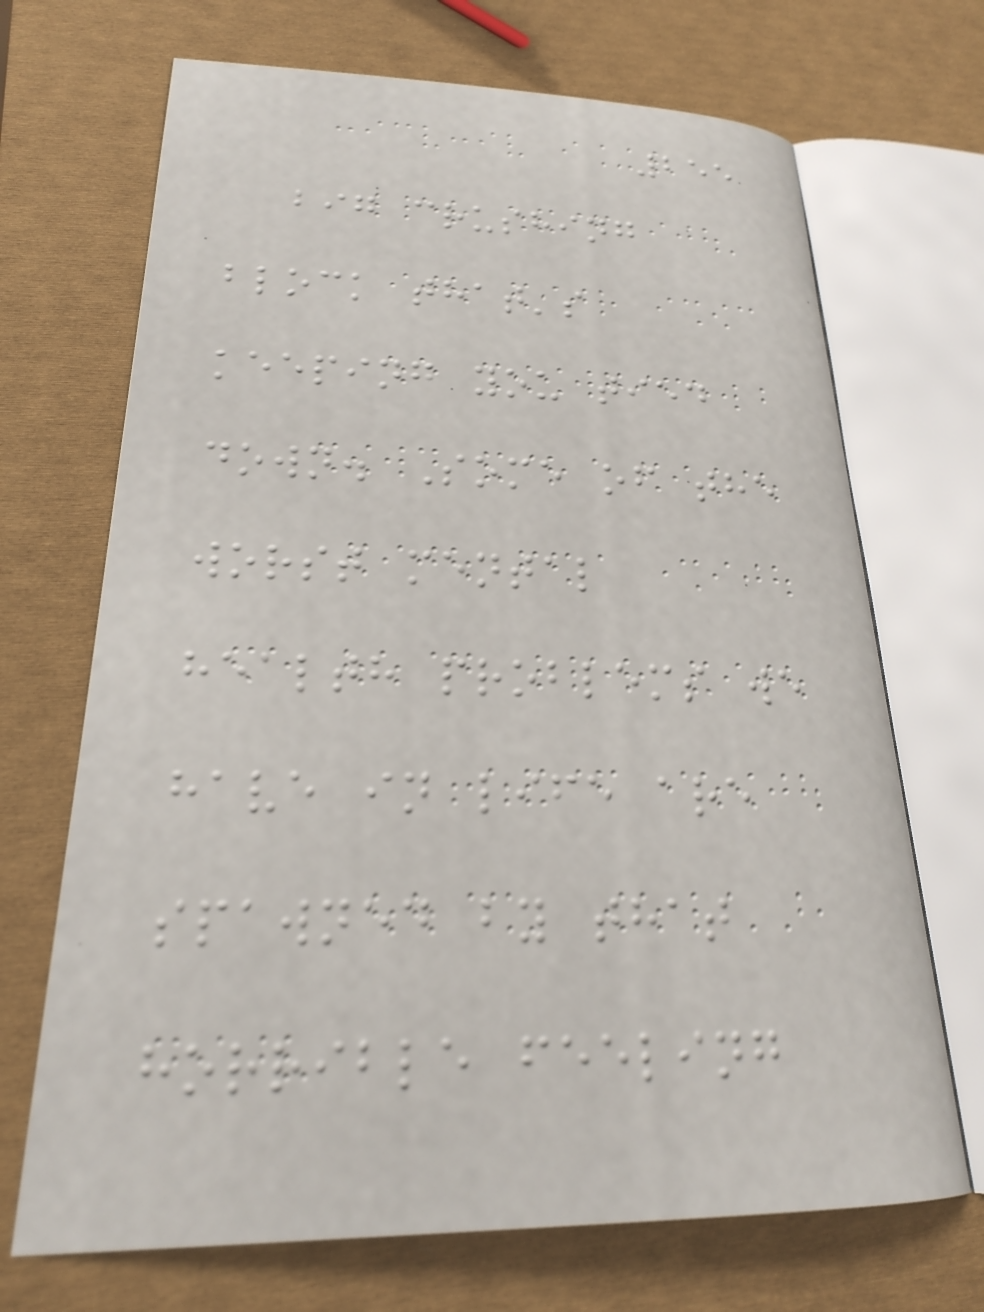255
big crushing
block that's
keeping you tied
down. Some of the
worst mental
health problems we
have in life are
spawned by that
horrible feeling
